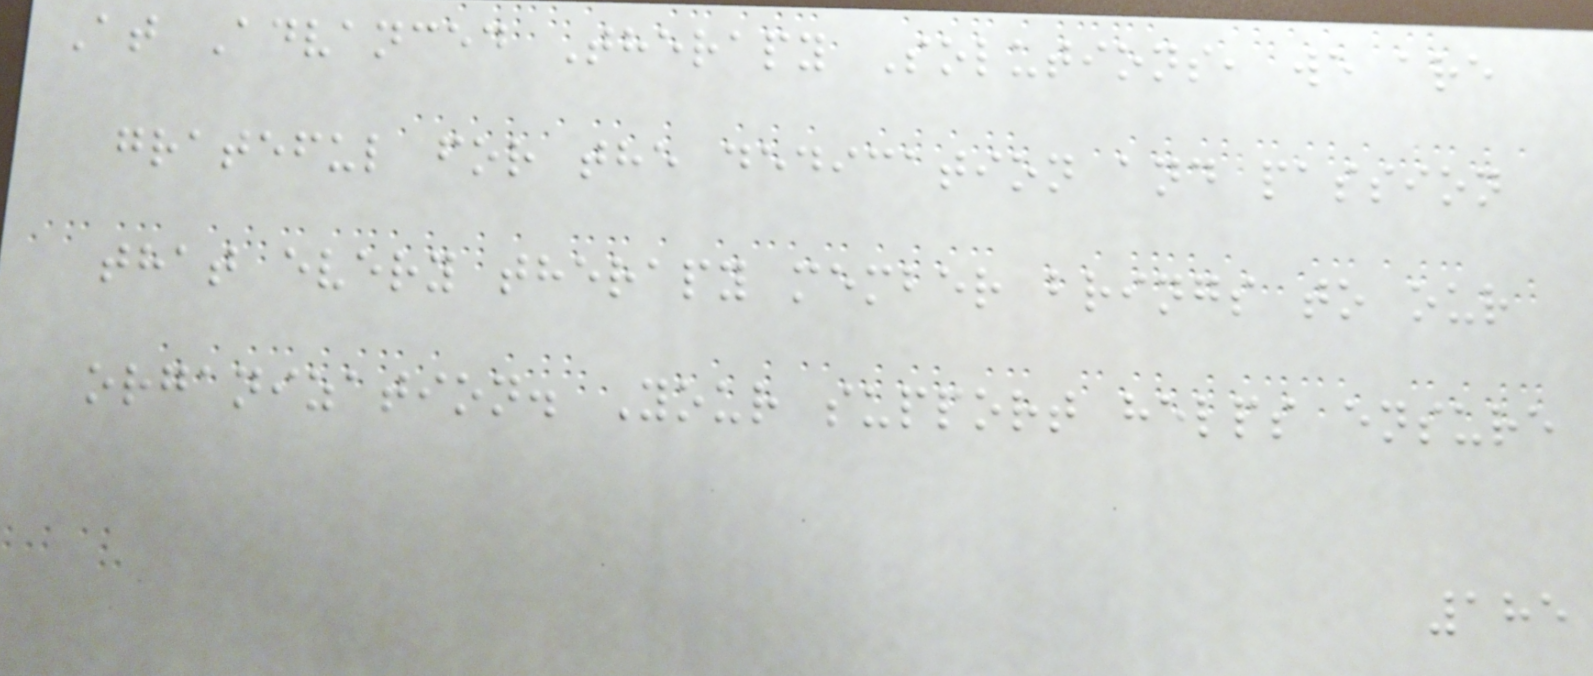At Advanced Therapy Solutions, we are
grateful for the dedication and passion
that every therapy member brings to our
organization. Your support helps ensure
185
